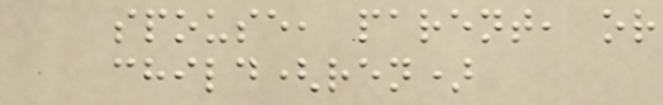spouse, parent, or
child(ren)
